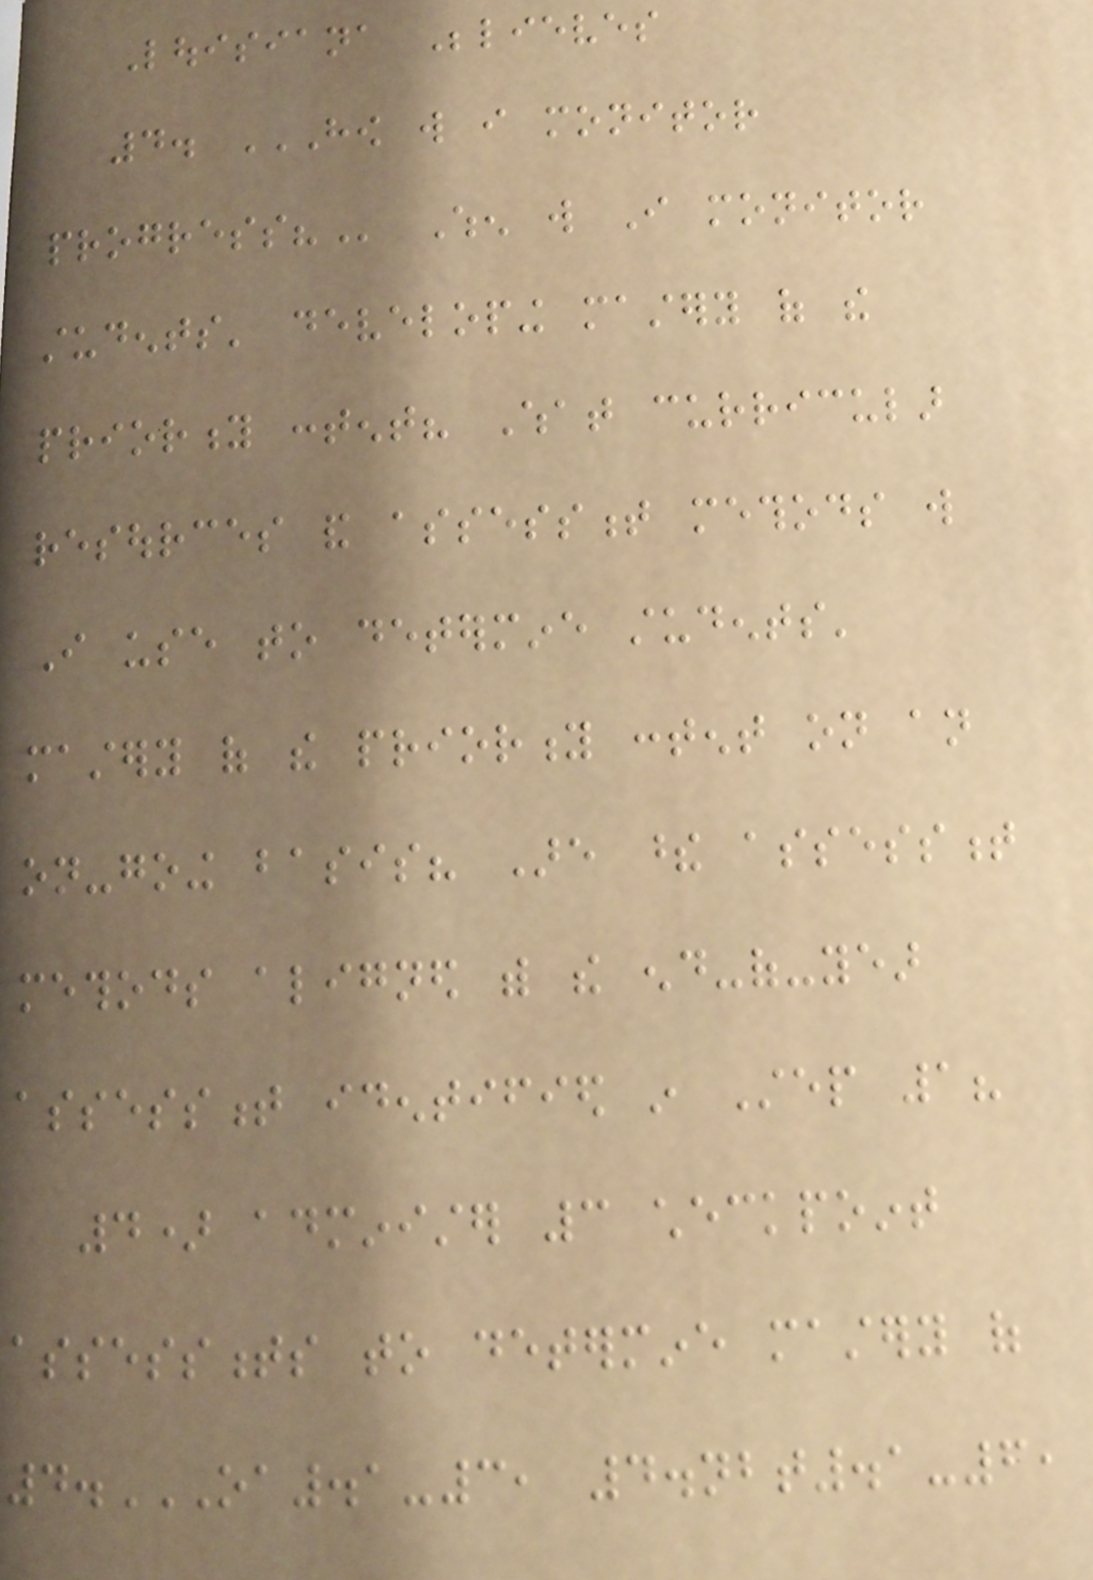Louisiana Believes
4. HOW WILL I MONITOR
PROGRESS? When will I monitor
students' developing mastery of the
priority content? What curricular
resources and assessment methods will
I use to determine students'
mastery of the priority content on an
on-going basis? Are these assessment
methods aligned with the end-of-year
assessment identified in Step 1?
4) administer 3 checkpoint
assessments to determine mastery of
4.OA.1-3, 4.NBT.1-6,
